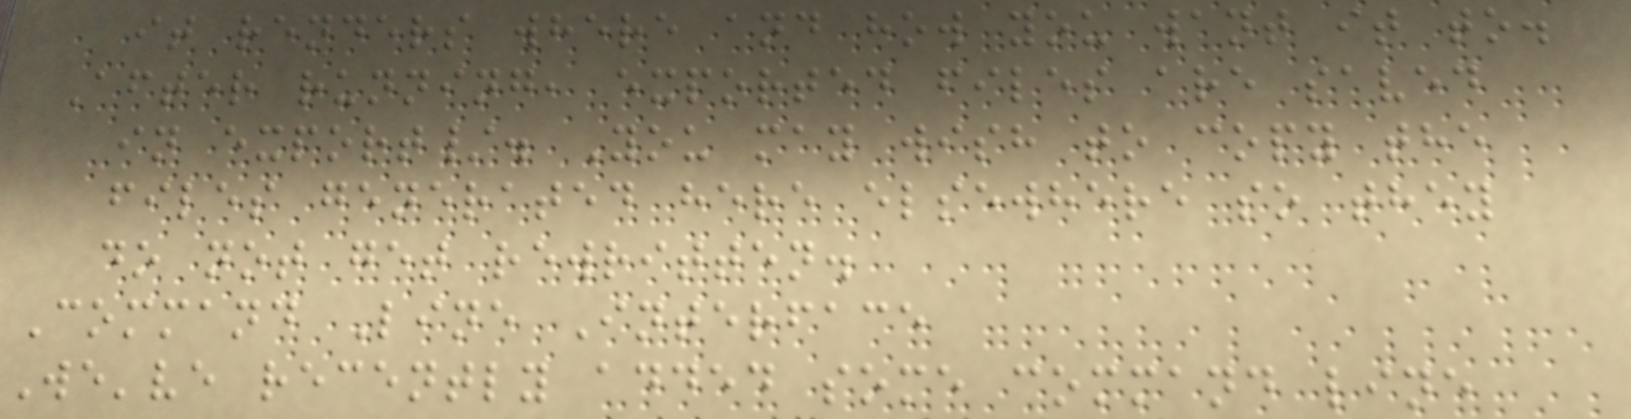it renders where and how you want it to.
After running, exported files are saved
in export/. You may wish to copy the
files generated here elsewhere so they
do not get rewritten.
Command Line Interface
We've recently added some command line
